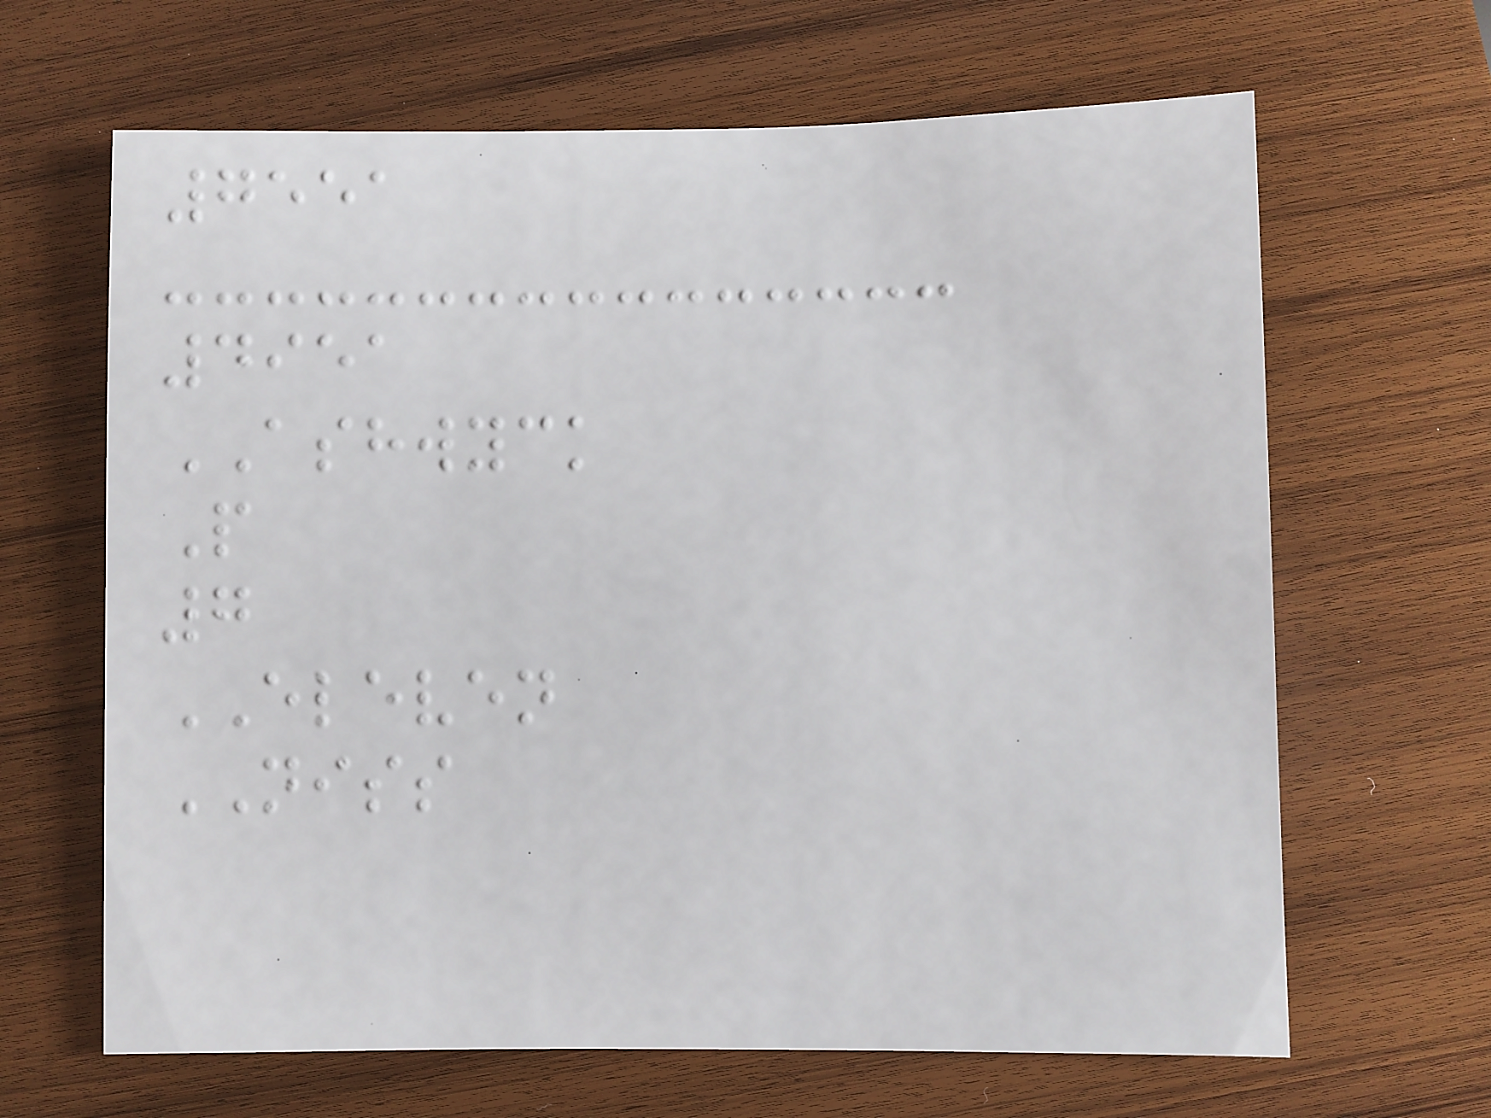7551
4951
ASHWYCK
P
7
ELEVEN
NISS
